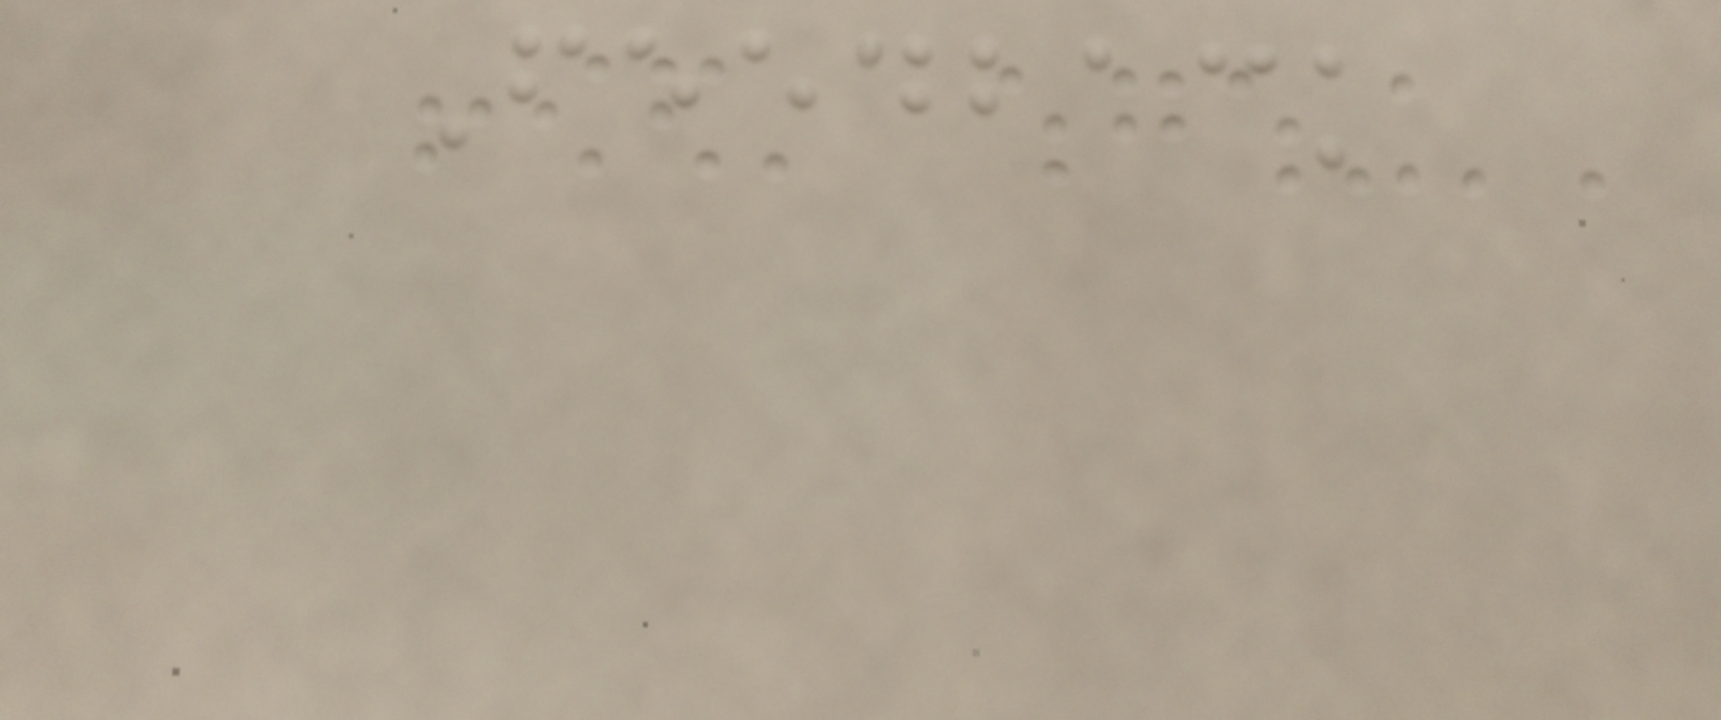Feedback
